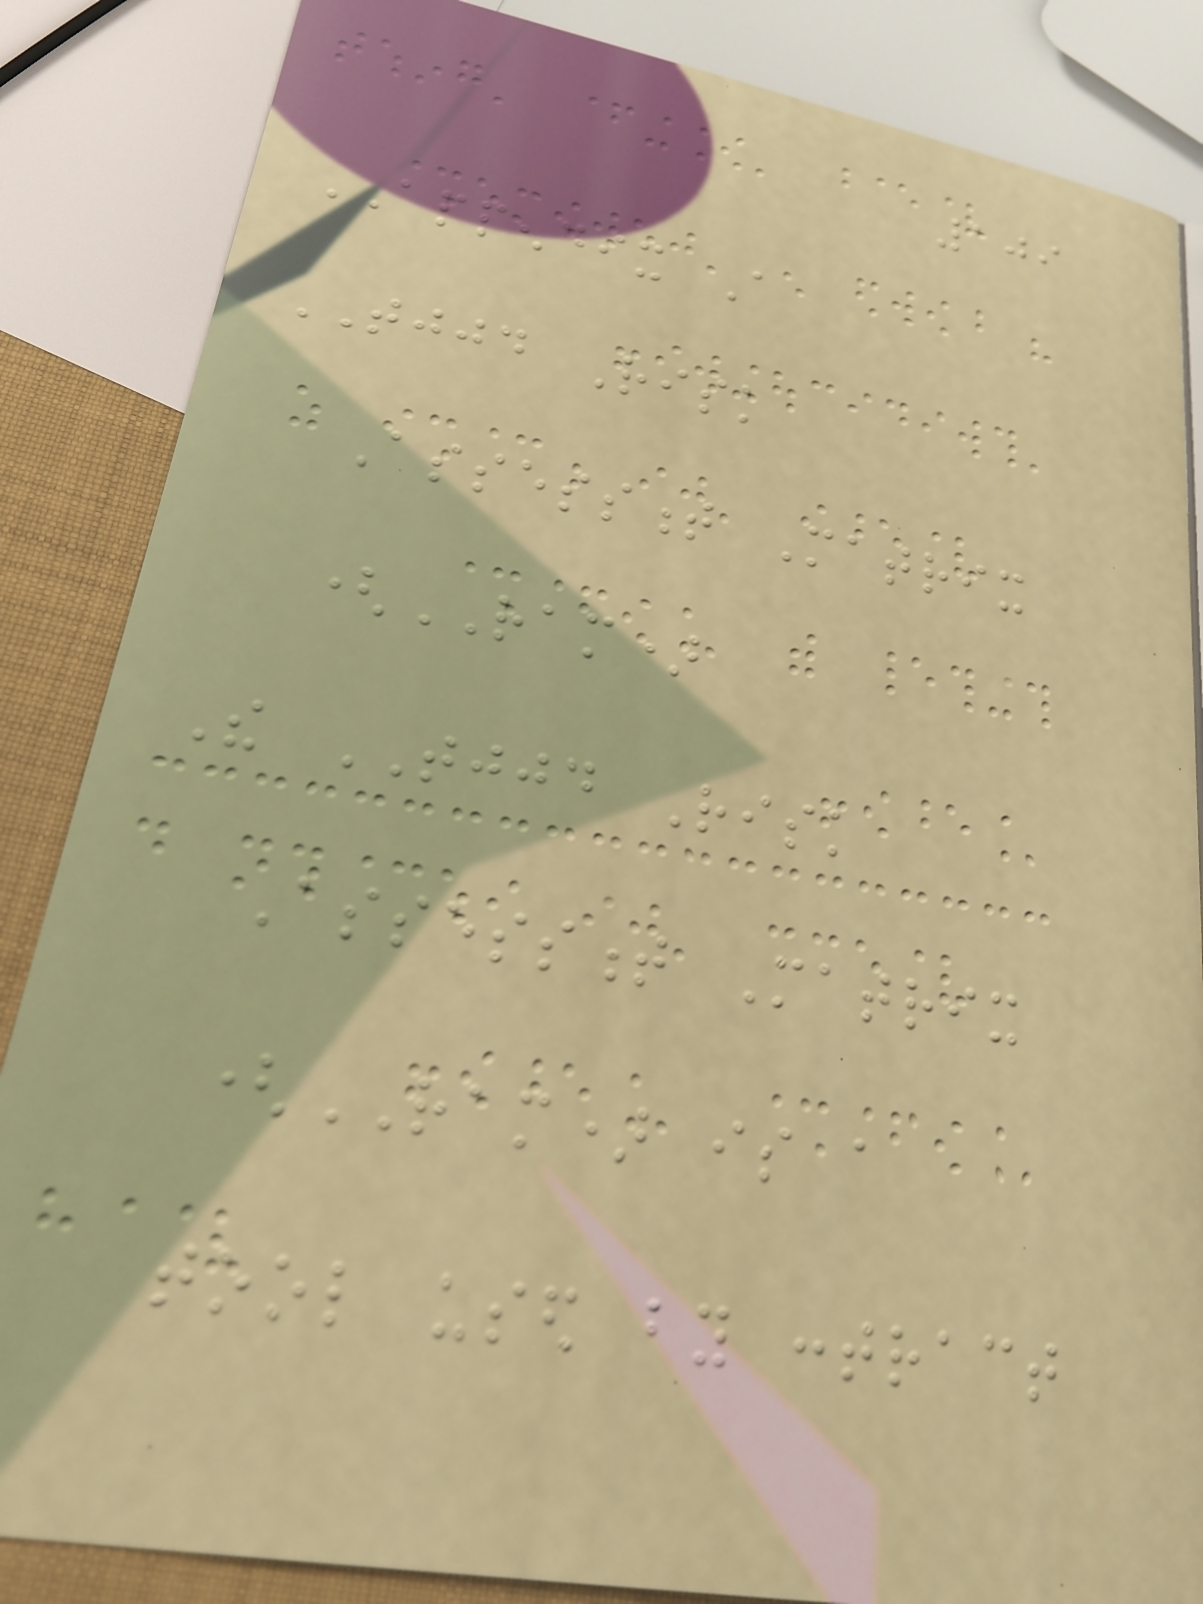109
APPENDIX A
TJJD Risk
Assessment Matrix
(RAM)
The TJJD Risk
Assessment Matrix
(RAM) is a
tool used by contract
